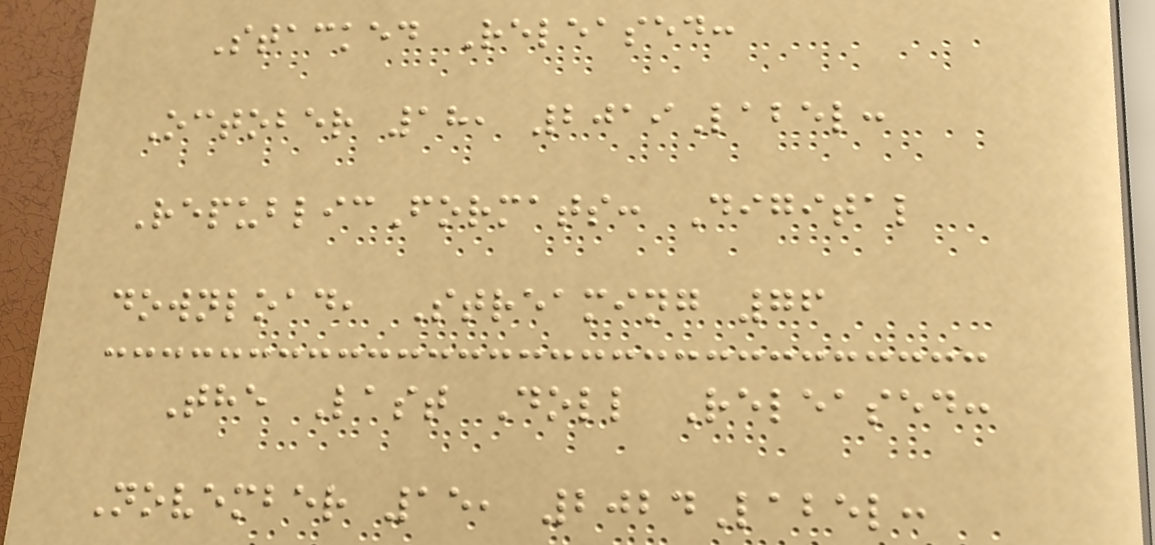Stacked Released:
October 18, 2019Label:
RepublicFormats: Digital
download, Streaming 76
The Last Doll Released:
November 15, 2024Label:
